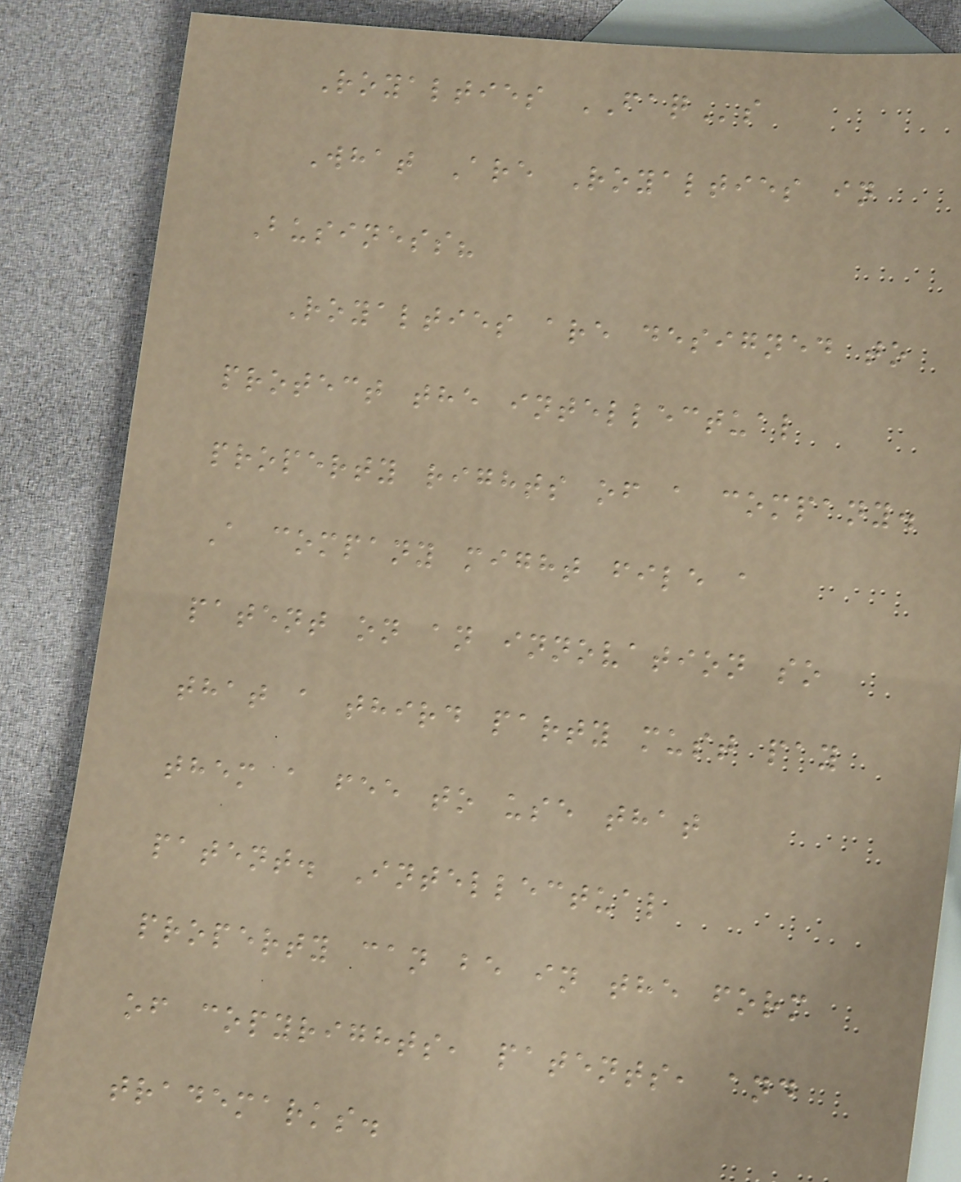Royalties FAQs
What Are Royalties in
Business?
Royalties are designed to
protect the intellectual
property rights of a company.
A company might file a
patent on an innovation so
that a third party must pay
them a fee to use that
patent. Intellectual
property can be in the form
of copyrights, patents, and
trademarks.
